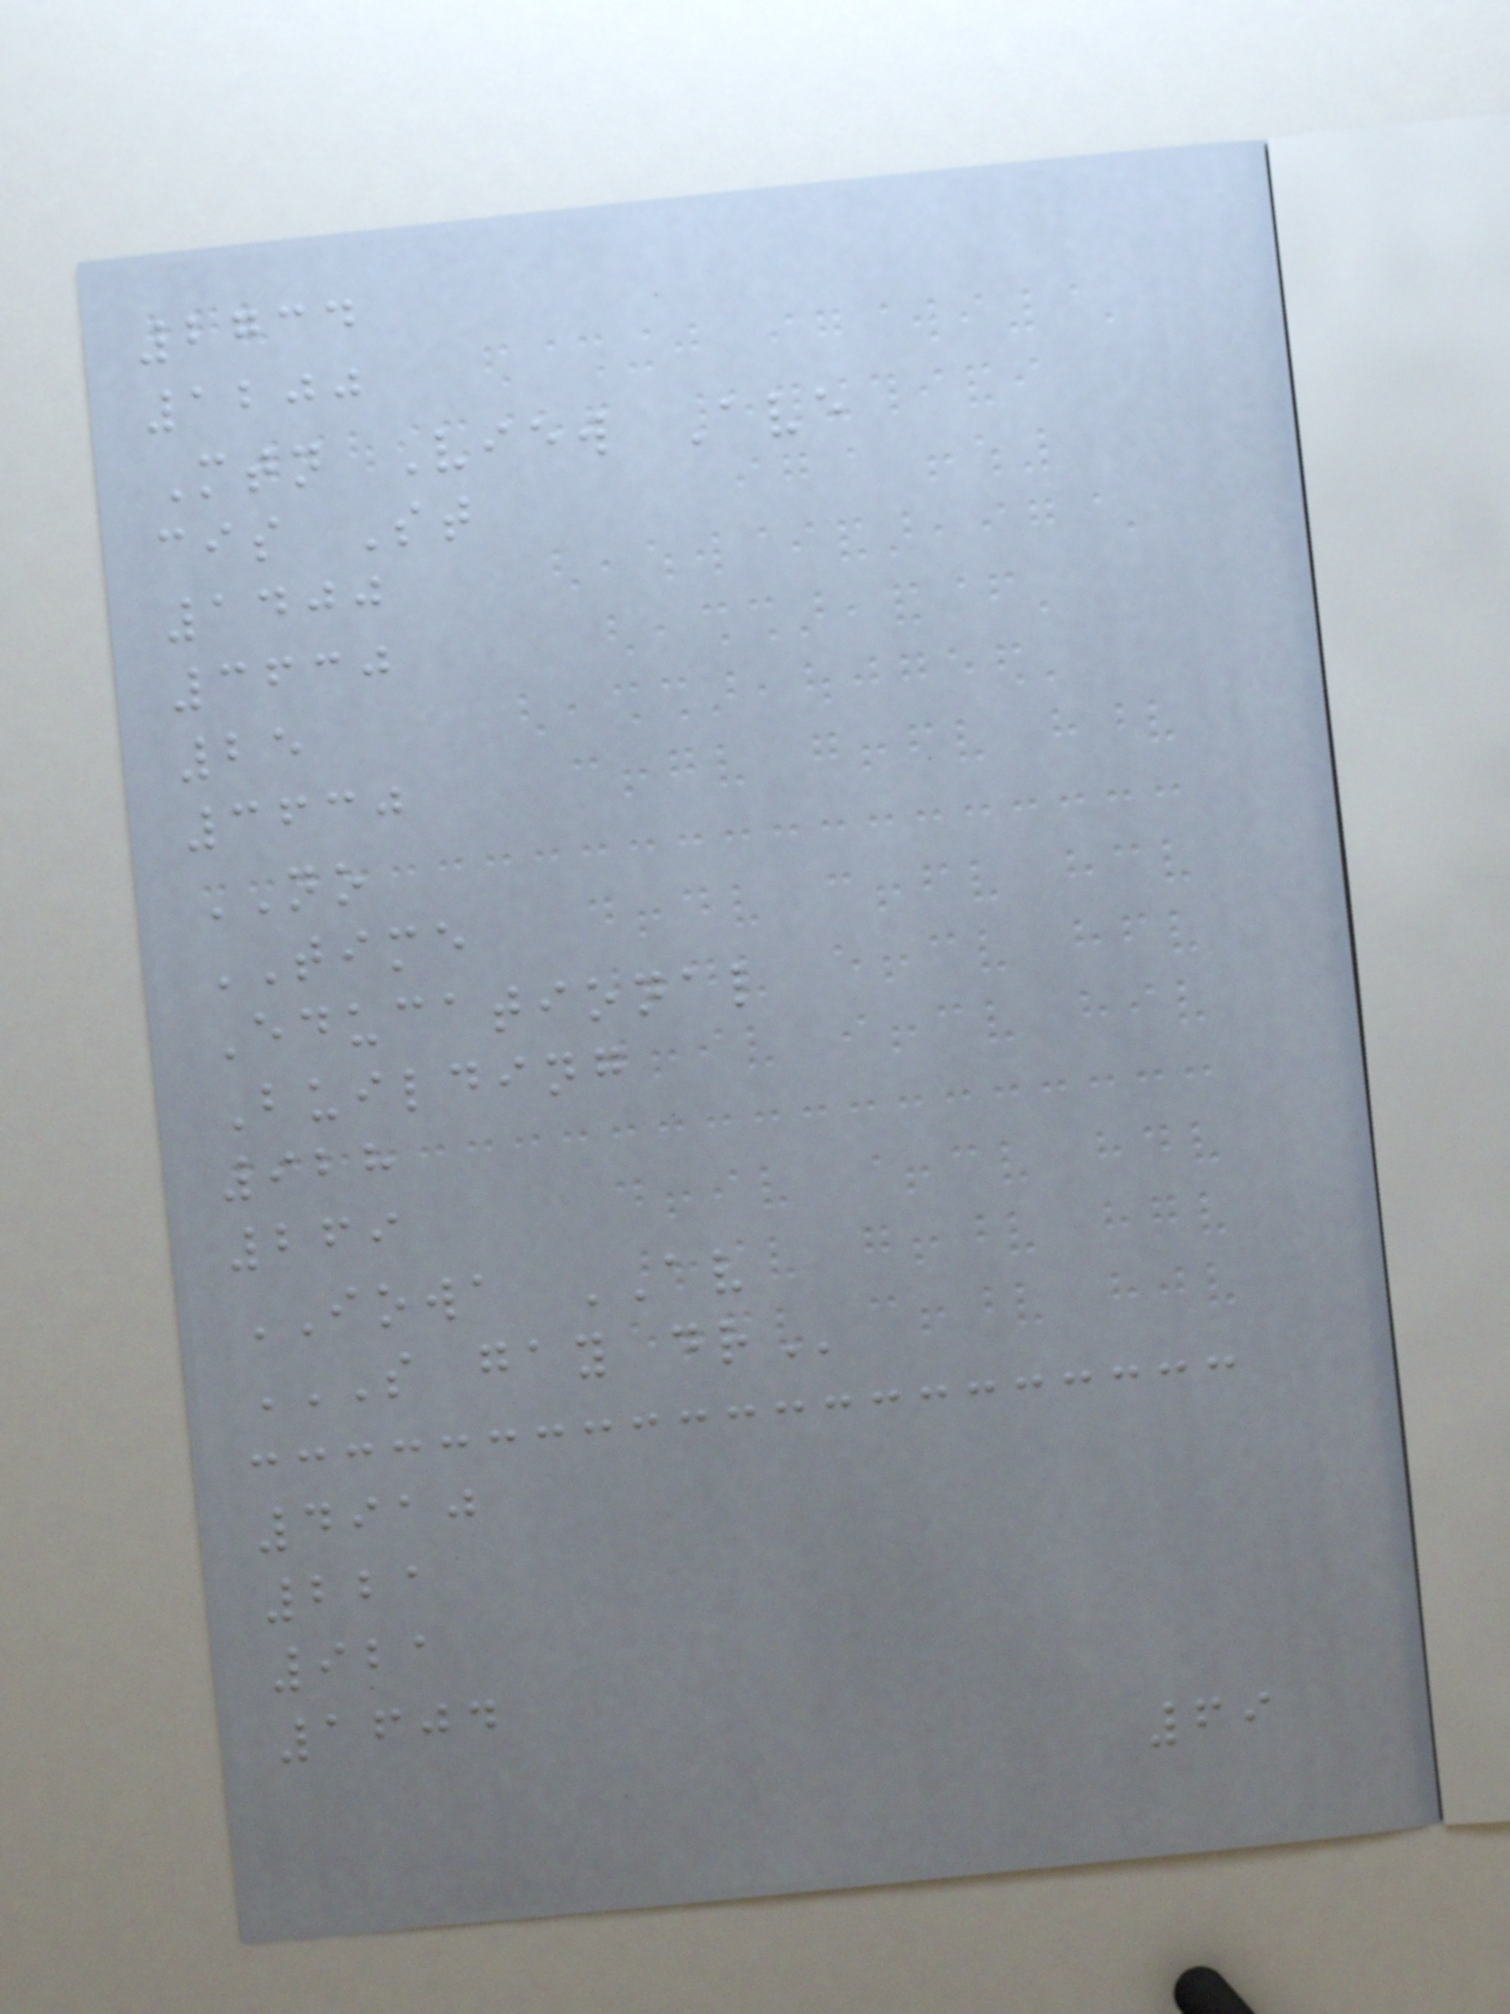2734
1200
Mtn View Ave
cis St
1400
3630
25
3630
NO
TIME
Educational
Building
928
269
IOWA AV
S GAY DR
4910
221
921
1604
69
